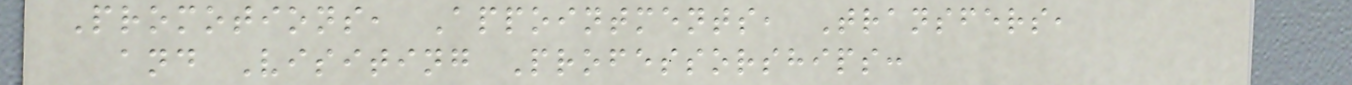Promotions, Appointments, Transfers,
and Visiting Professorships:
